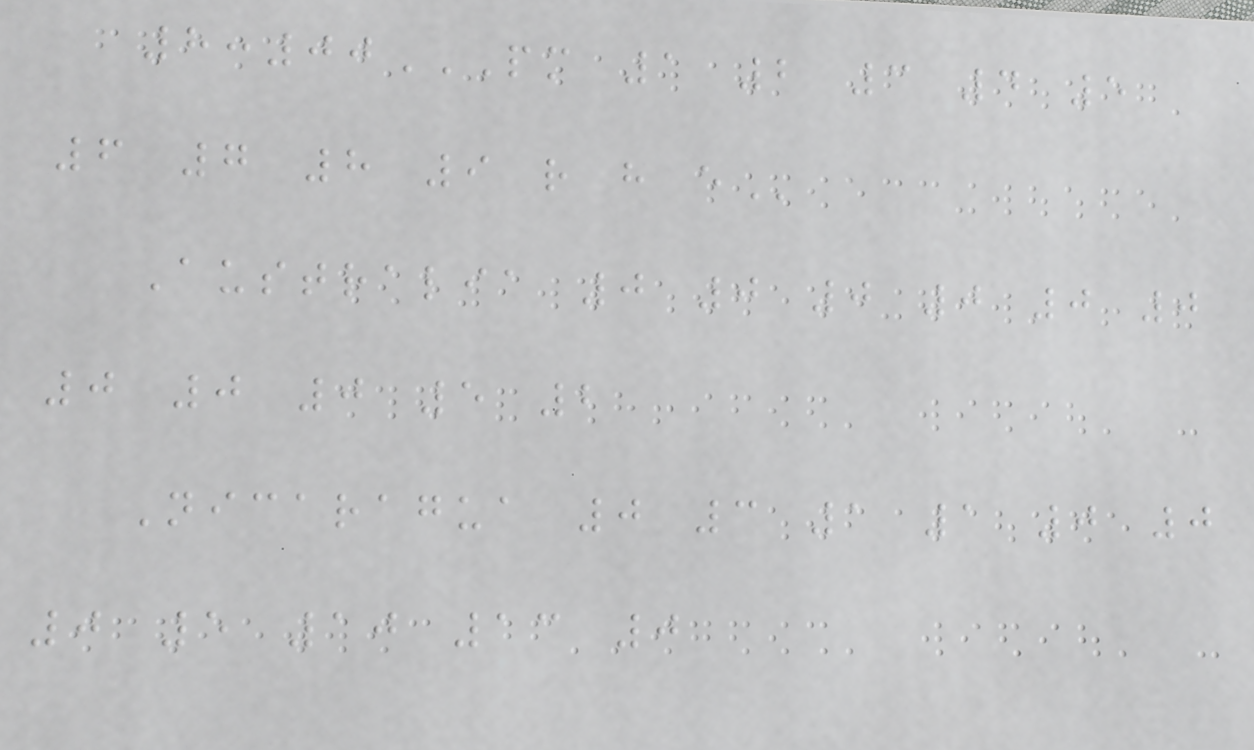8:00PM 1 2 3 4 5
6 7 8 9 R H E
Australia 0 0 0 0 0 0
0 0 0 5 2
Nicaragua 0 3 1 1 0 0
0 5 10 13 0
